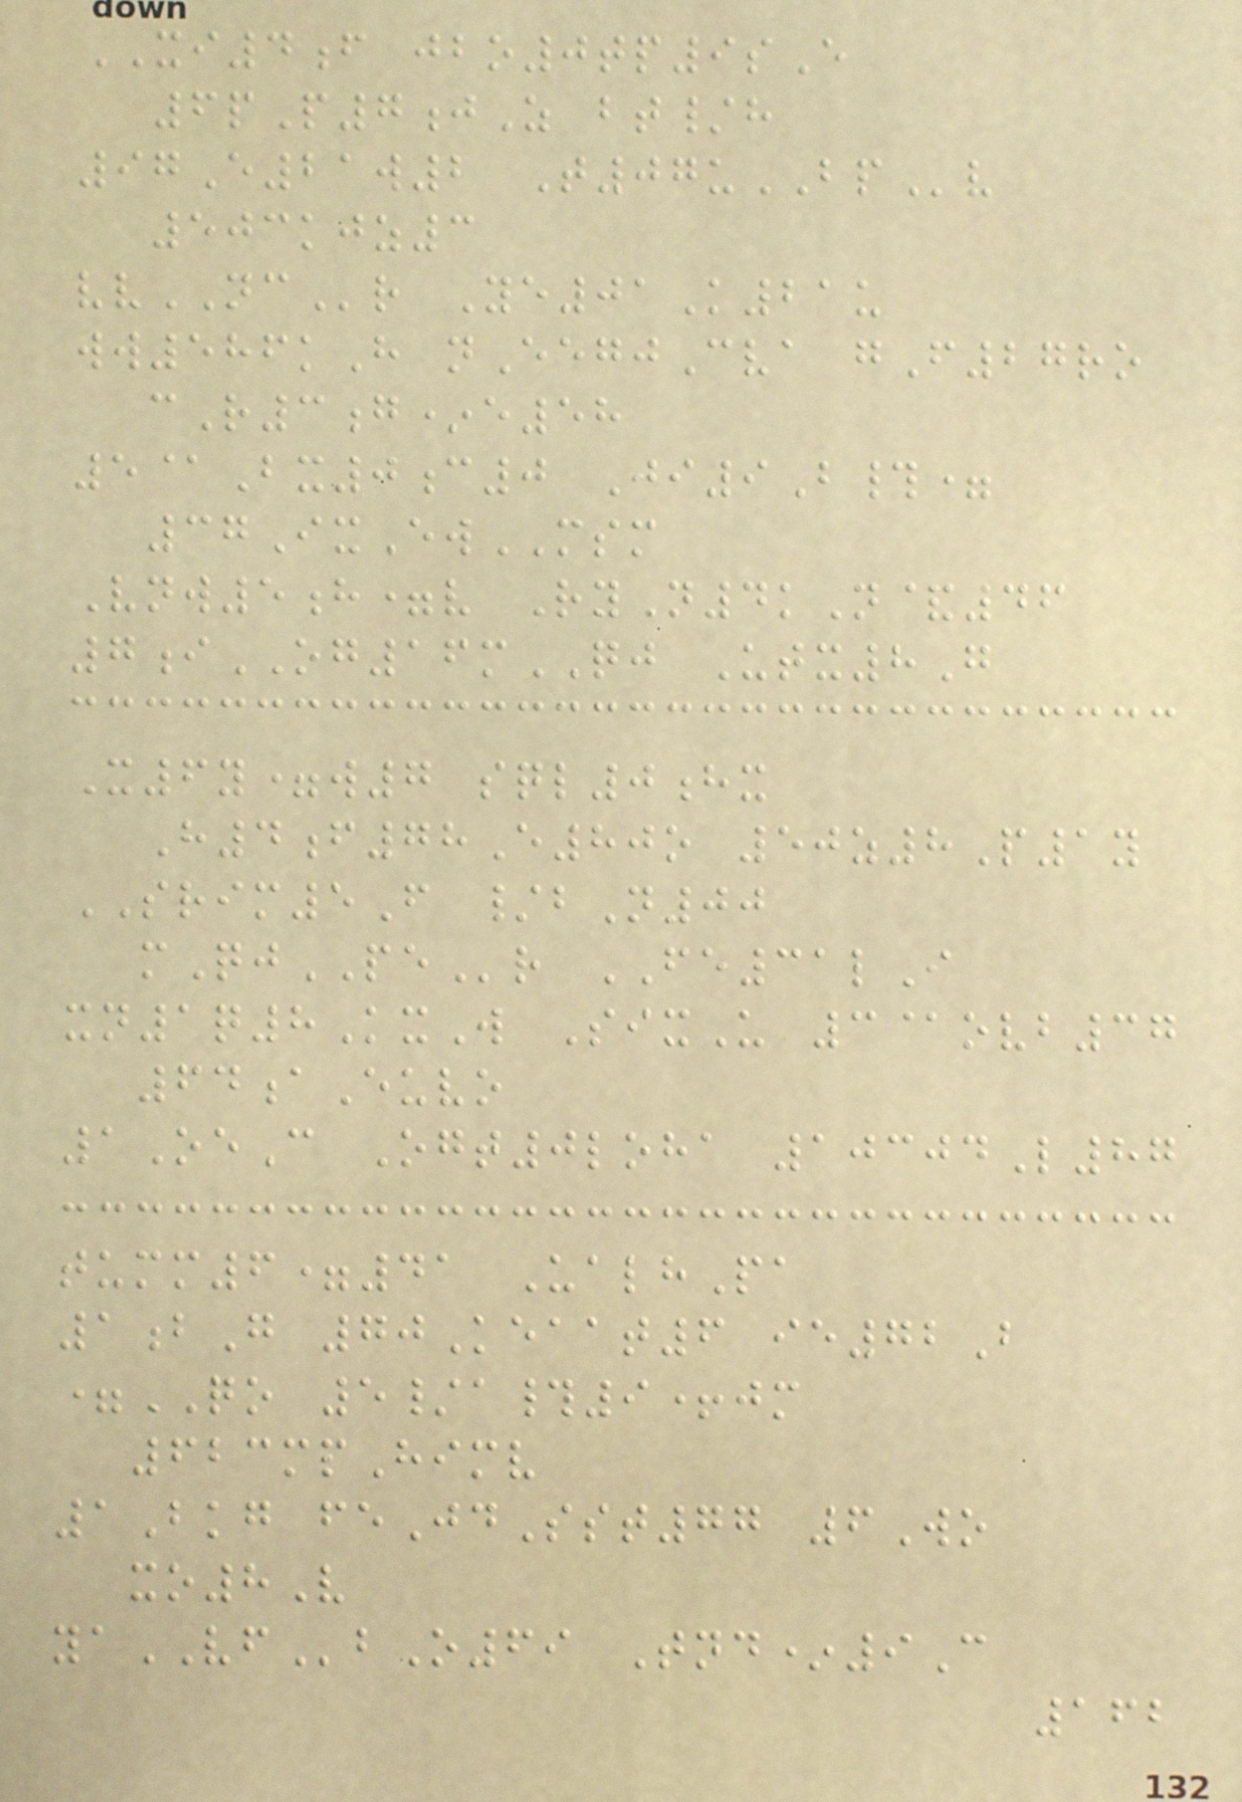XI4f jbo0tp9sE
6pP7jZ bt/h
97E21w2 T07uBPv
503kjz3
vvNCr Ye01K21u
ww586kH nEegjCva gF27ro
cR3g*e58
5@Bx0c0 Ji9B#=
37IxEwMSM
Vnw5h=v RyN4kN&46
7iOG16mQJ Utx8G
X6y=w7 sql0hx
H4f78E80o 50z8P1y
SRIM5F /bN00
mQjPEr FE31lI
xn1q8KxW SixU 3@ovb37
64aEuvo
1OeC Ogt0loha 10304L87
tumm6=41 UalhPa
1bG 70Keaat6 ie72B
=QO 5/a#9+jm
623mpHimv
1Bkg feJdSst77 6Wo
xo8V
yaVFbO69 Tnd*9C
162
